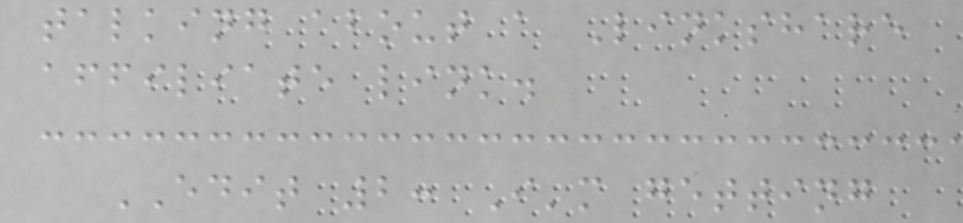talking about a Linkshare
affiliate link.
EDIT 2: I'm getting
